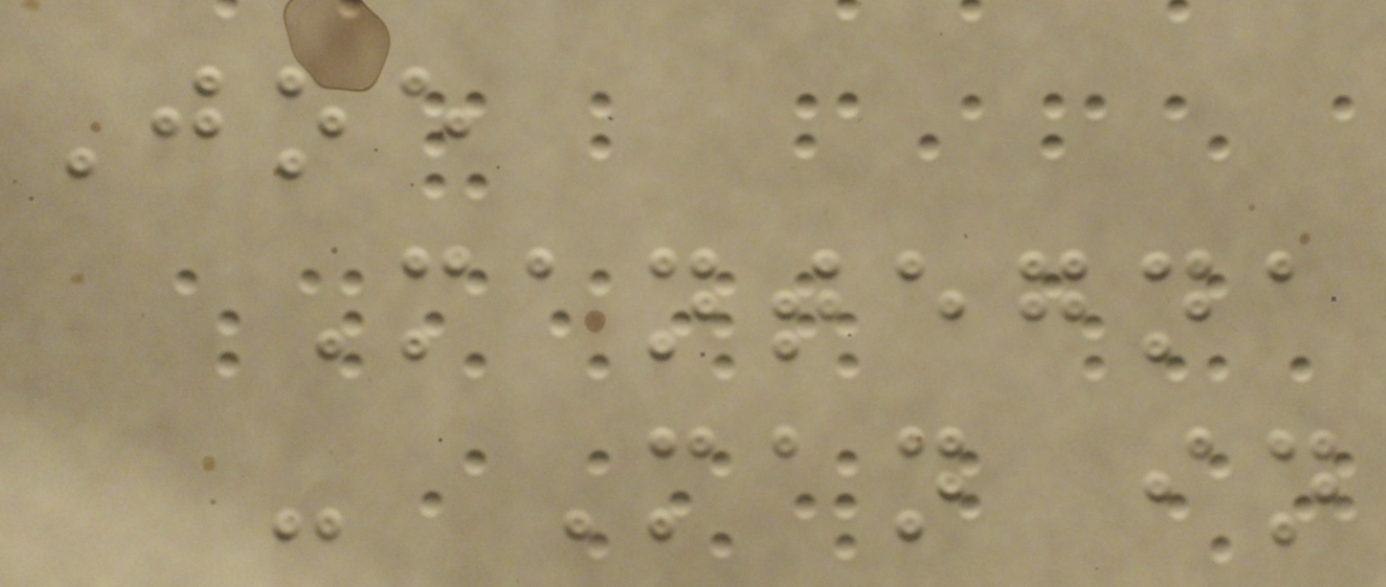Joe
Mantegna
- Man in
